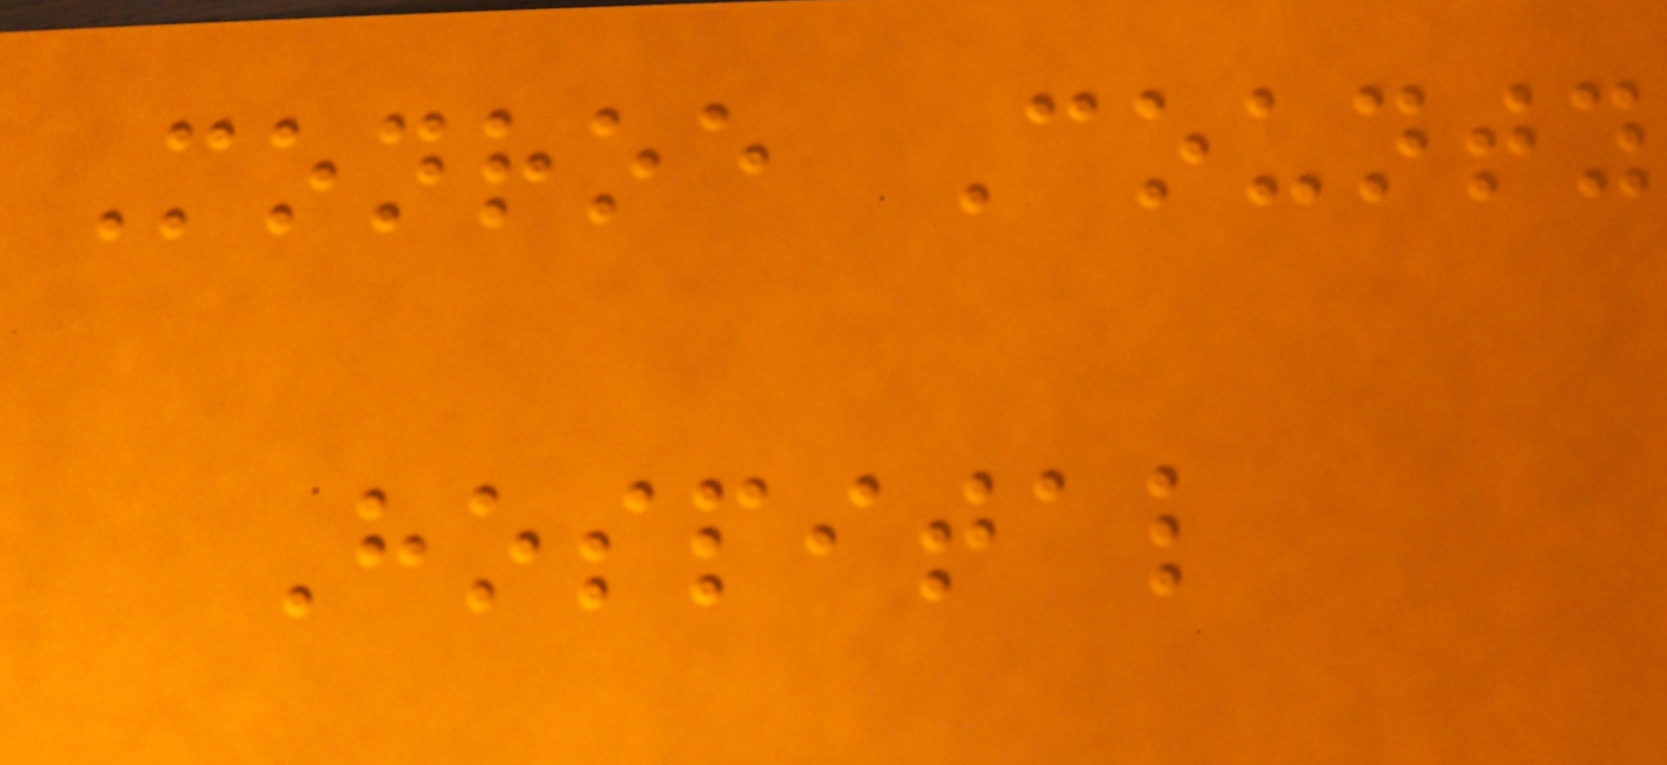Monroe County
Hospital
